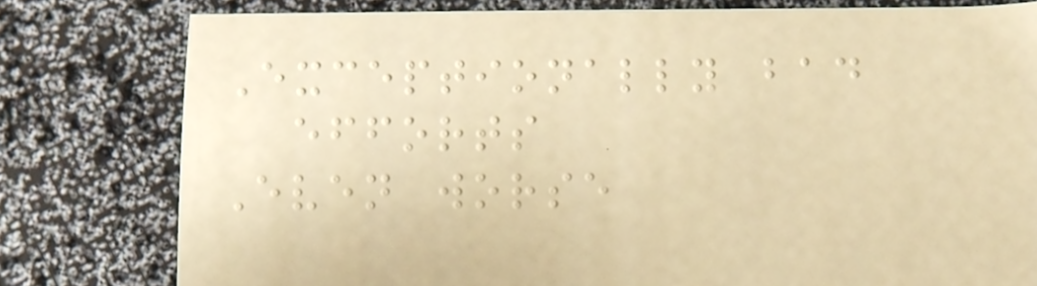Exceptionally bad
efforts
Even worse
